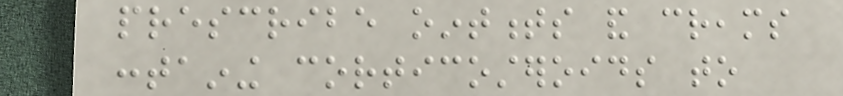prescribe ointments and creams
containing corticosteroids to
